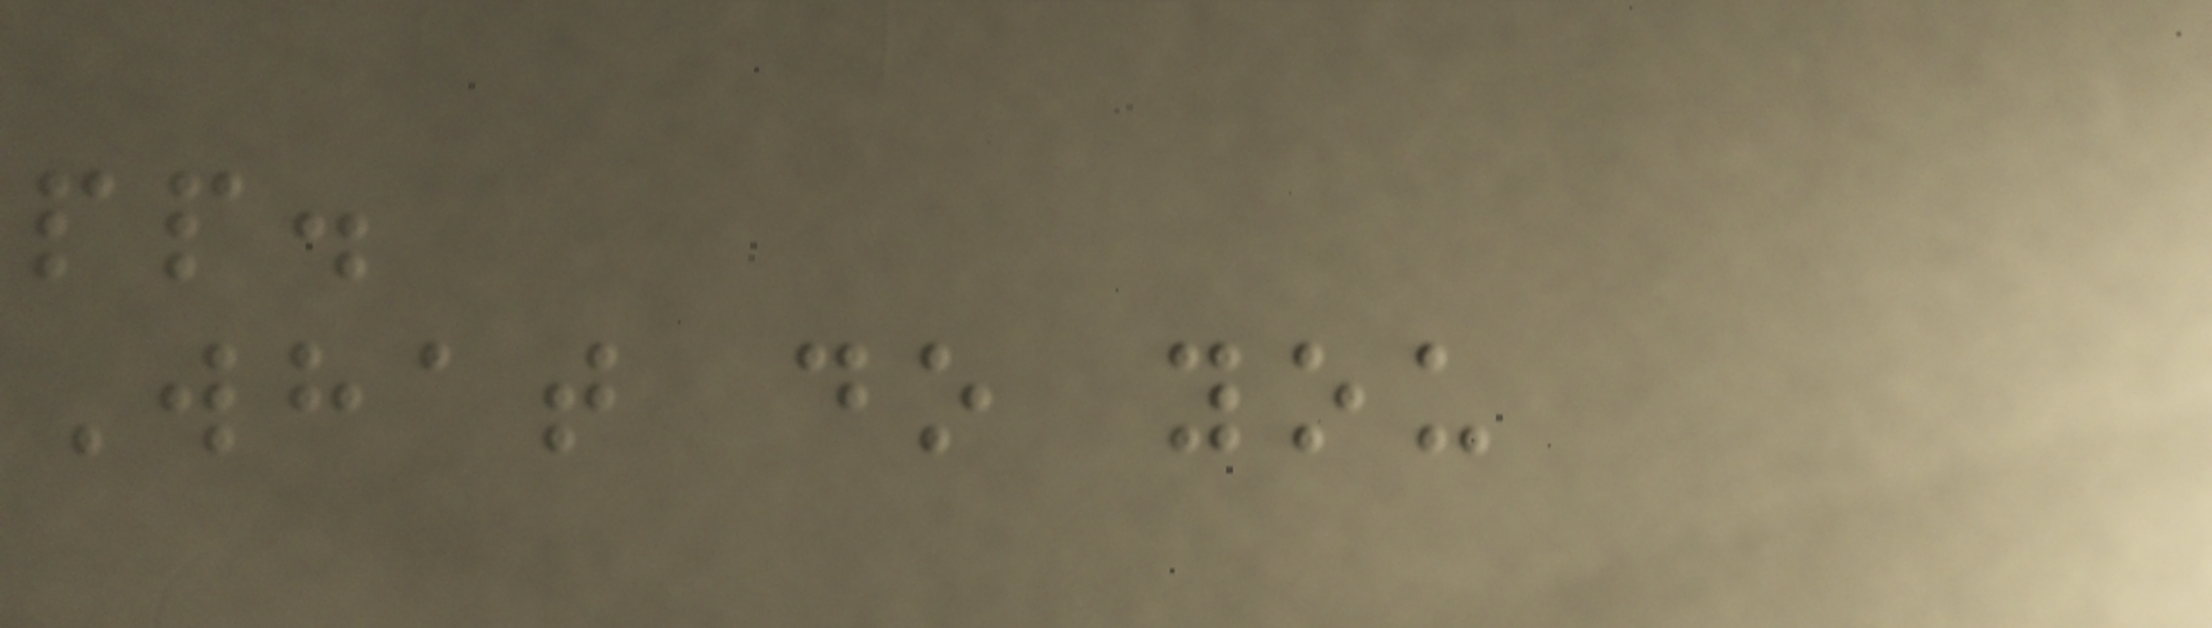pp.
What do you
